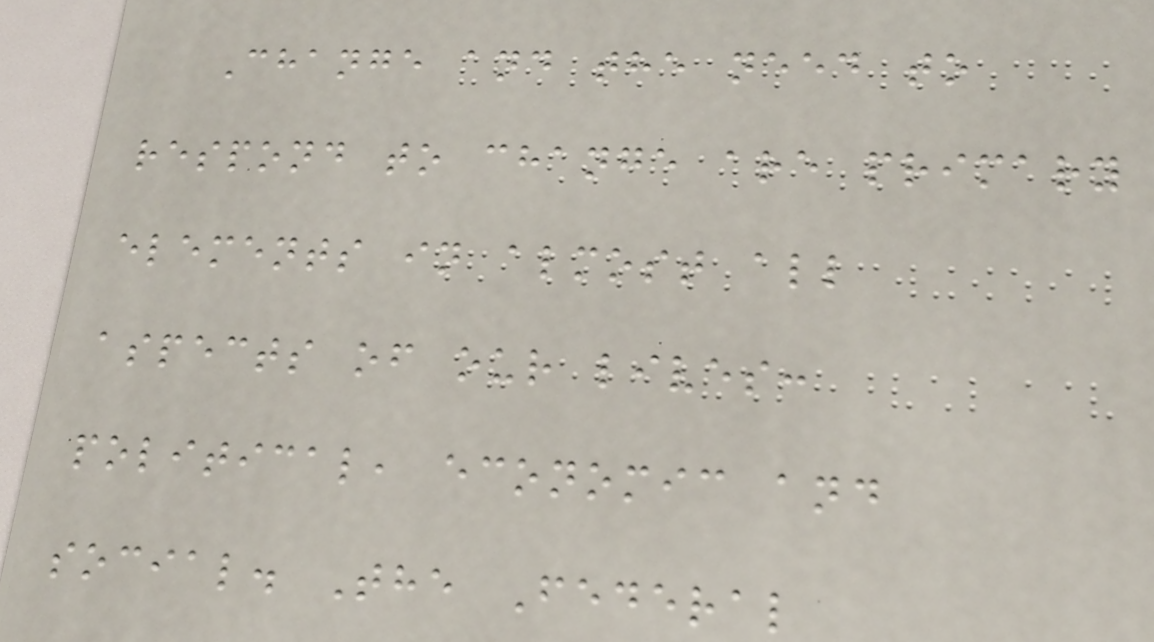Change and the need to
respond to change are primary
elements in almost all
aspects of our lives:
political, economic and
social. The Federal
